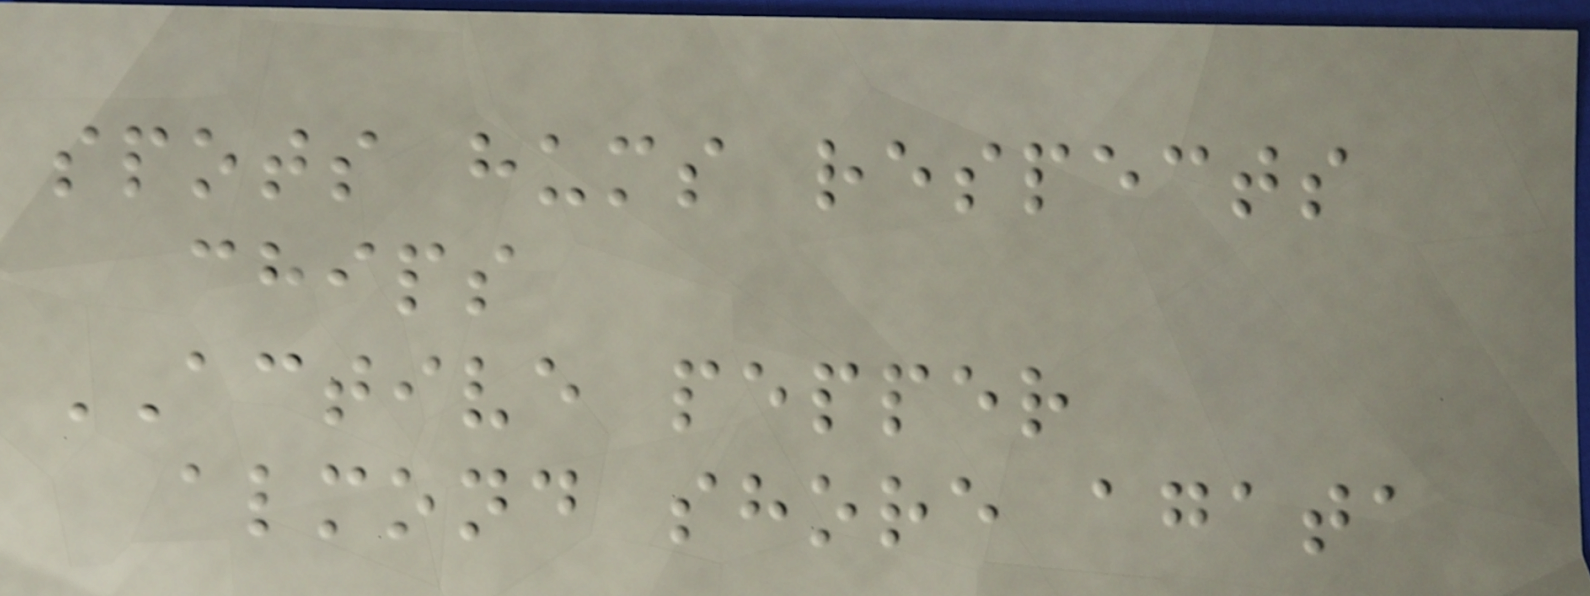spots hums respects
chips
ACTIVE pepper
almond shore agata
